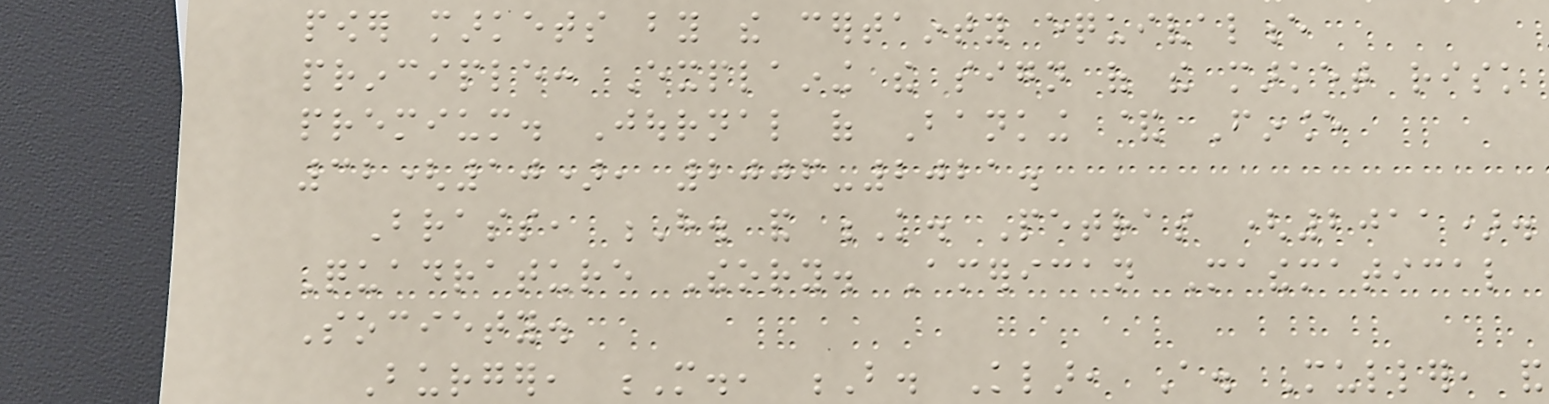power markets by the certainty equivalence
principle: Explaining the sign of the market risk
premium. Journal of Banking & Finance
32(10), 2006-2021.
Brass, H. and K. Petras (2011).
Quadrature Theory. American Mathematical
Society.
Burger, M., B. Klar, A. Muller, and
